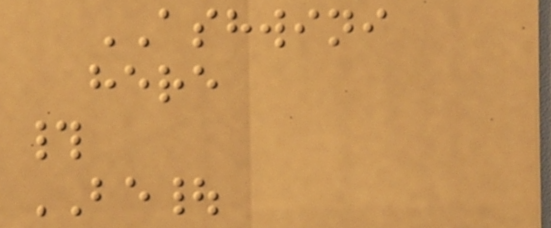ASHWINI
here
#
BE|
